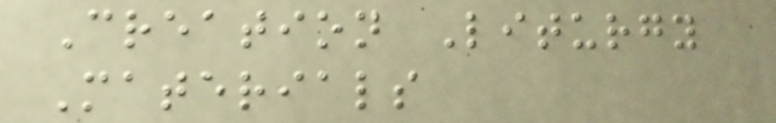Creation Liturgy
Materials
